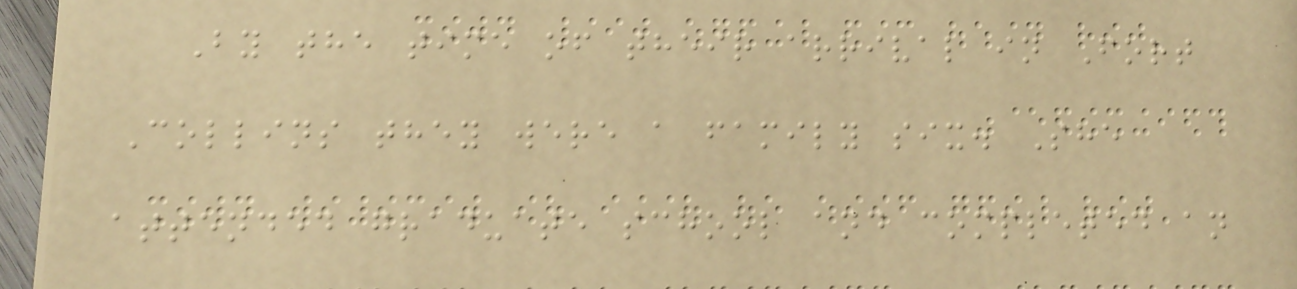By the time of their arrival in Fort
Collins they were a family six. She
attended graduate school and completed an
